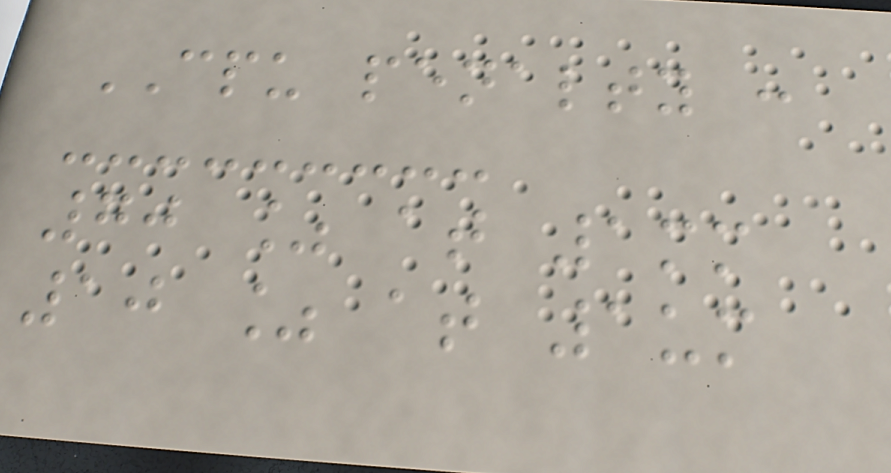CPU penalty :
70 % at 1mm
10 % at 1um
